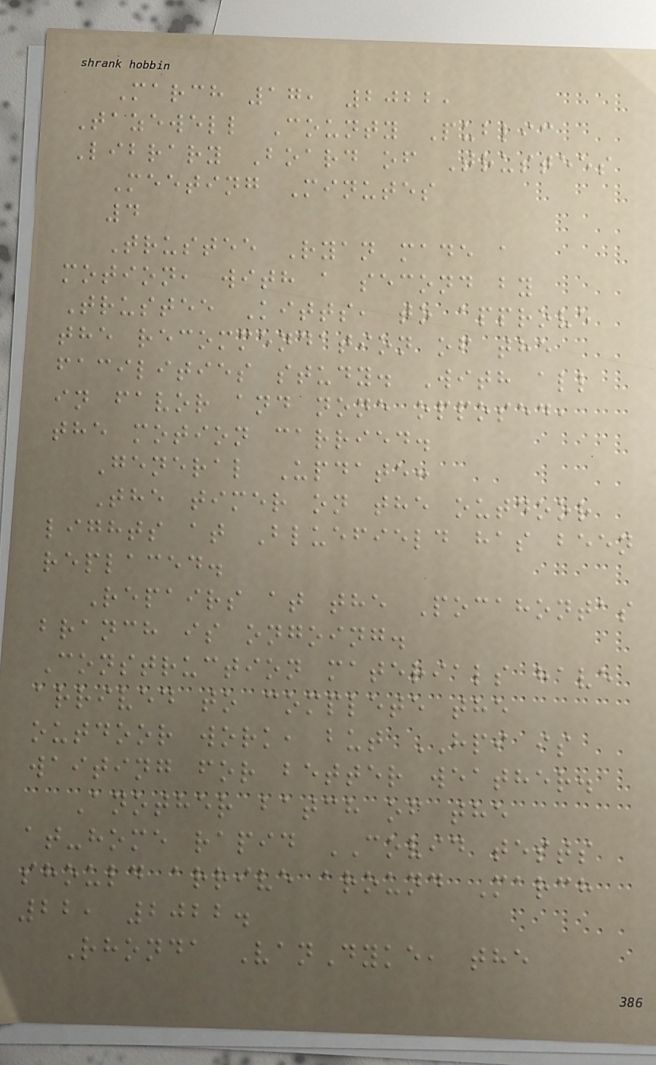March 17, 2022,
Tazewell County Public
Library Board of Trustees
Meeting Minutes
4
Trustee Ryan made a
motion, with a second by
Trustee Kitts, to approve
the recommendation of the
facilities study. With all
in favor and none opposed,
the motion carried.
General Update:
The timer on the outdoor
lights at Bluefield has been
replaced.
Repairs at the Pocahontas
branch is ongoing.
Construction materials have
arrived to complete the
outdoor work, but HPI is
waiting for better weather.
Another batch of the
at-home rapid COVID tests
should arrive around March
22, 2022.
Rhonda VanDyke, the
